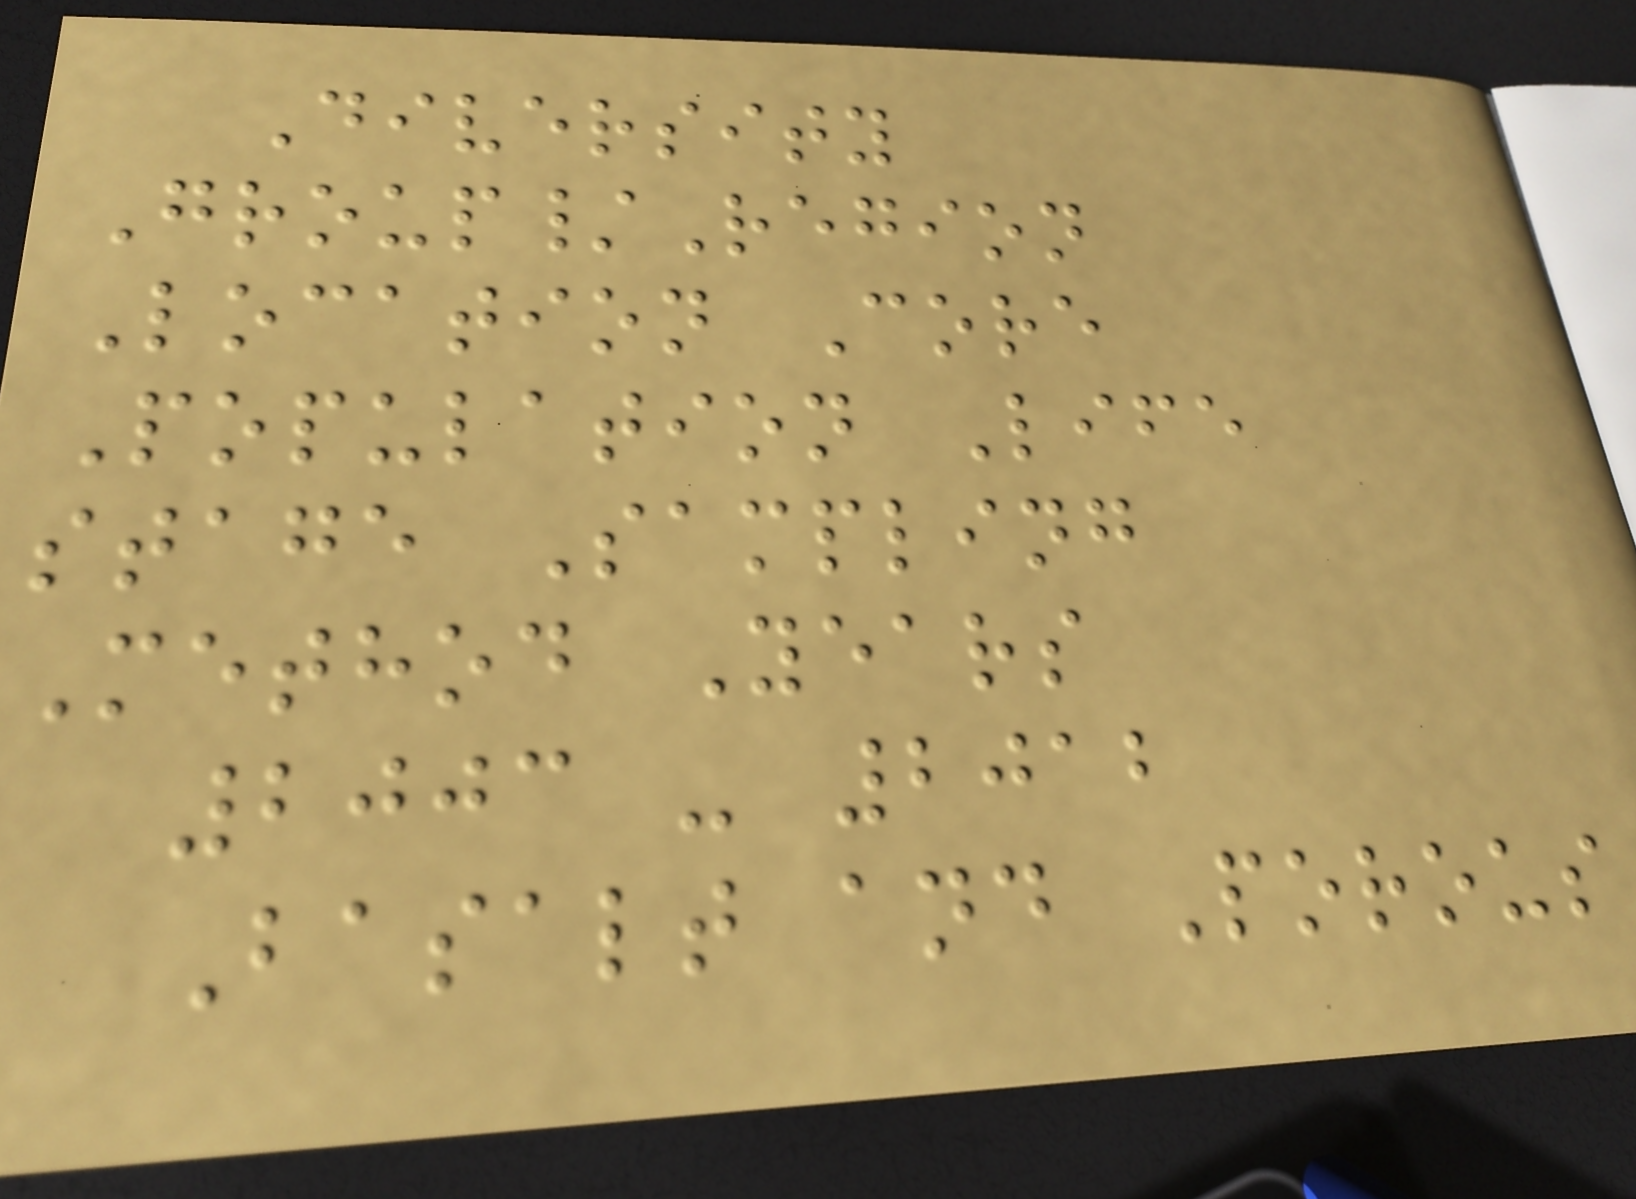Diversity
Group/Region
Location Core
Population Life
stage Sampling
Method Years
2003 - 2012
Basalt and Porous
